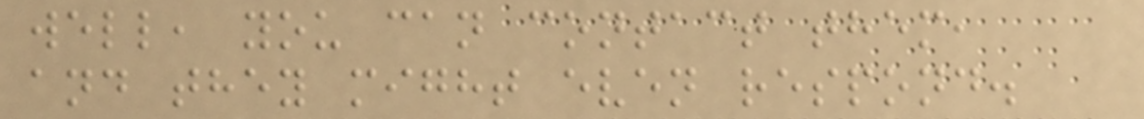well, you can contact them,
and they might even respond.
